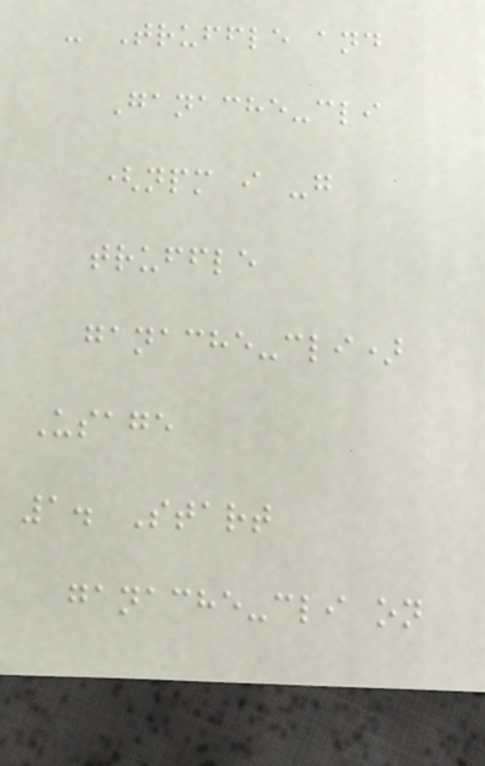- Truffle and
Ganache-cli
(npm i -g
truffle
ganache-cli)
Usage
1. Start
ganache-cli on
